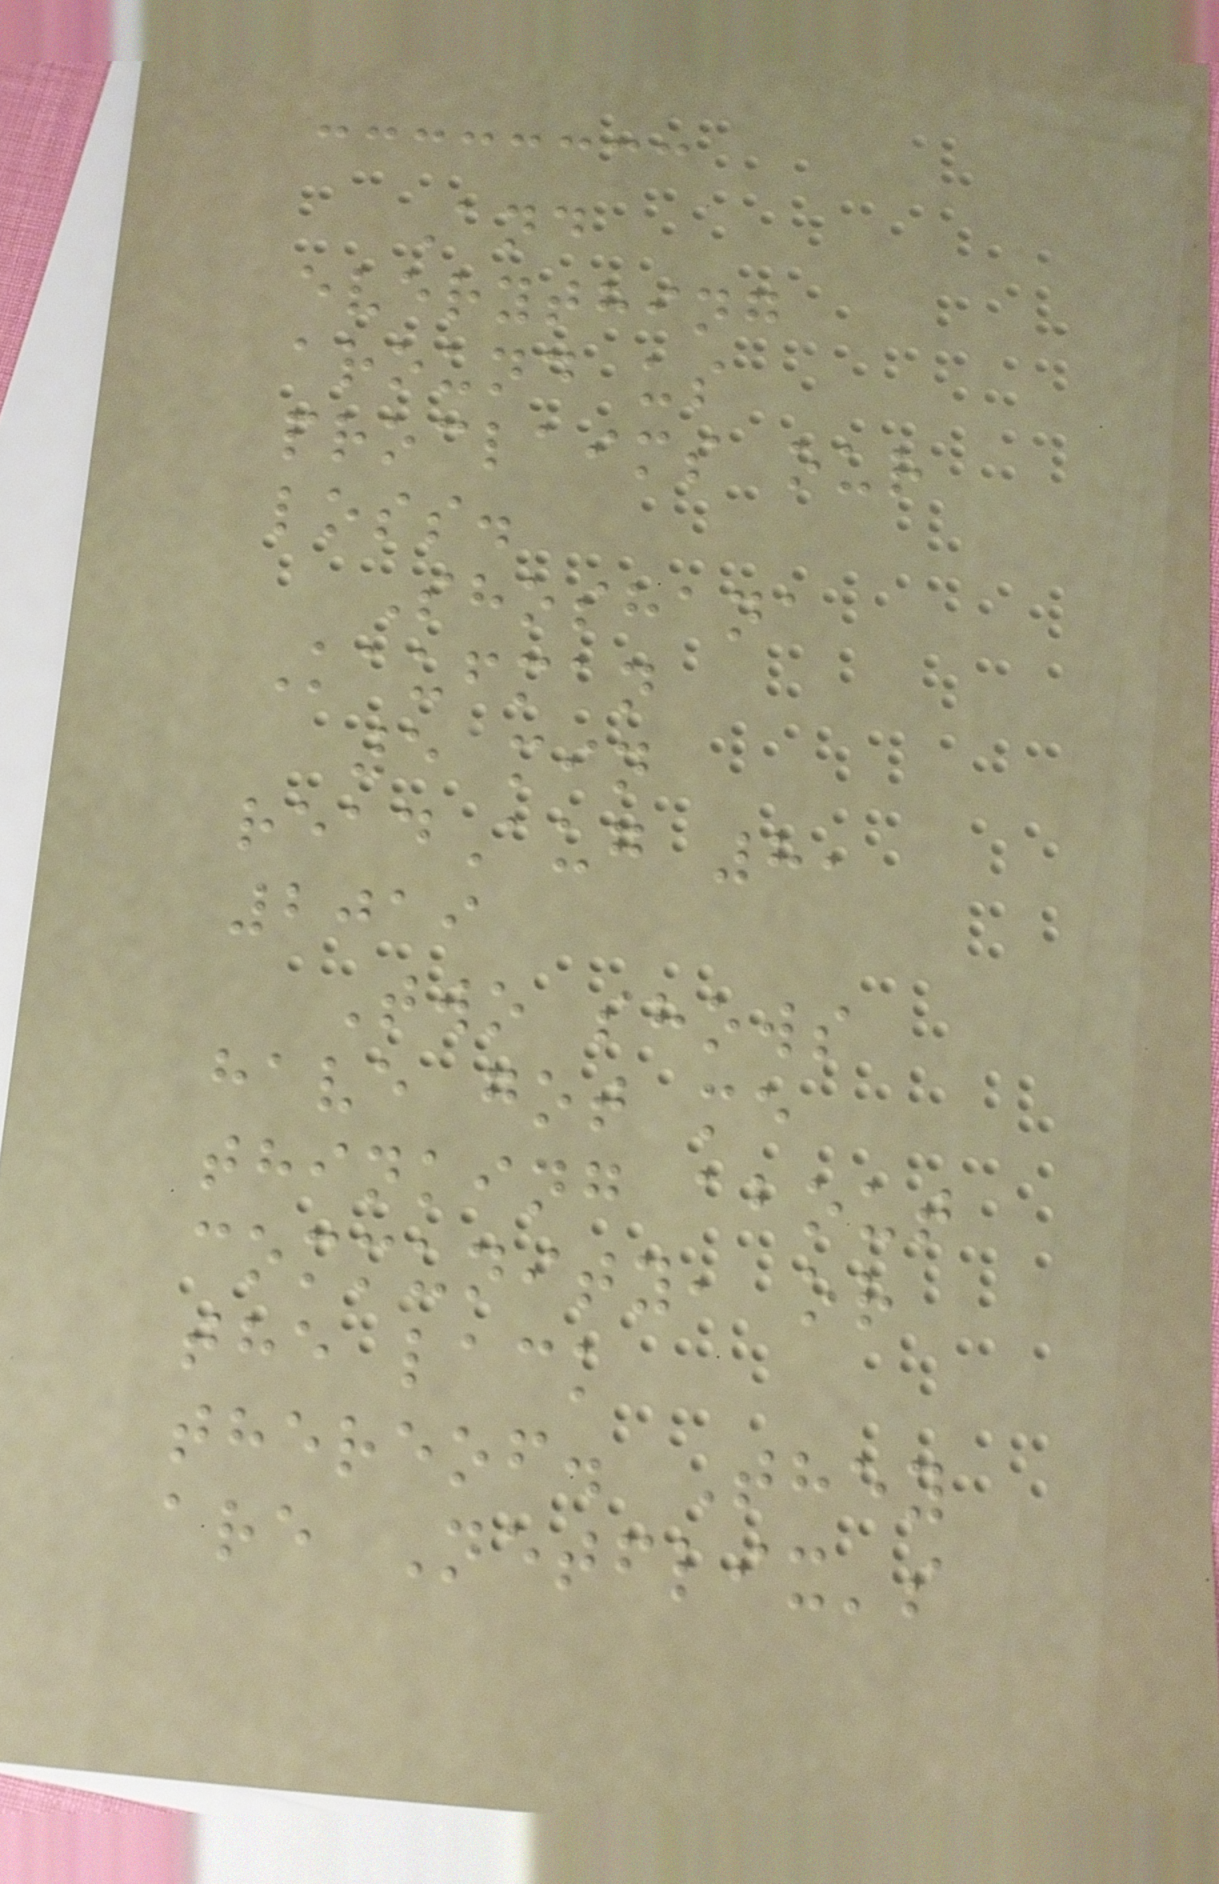And
everything
around us
proclaims our
loss.
Shoshana
Kaufman
5 min
readAug 8,
2019
Two shows
have got me
thinking about
community, or
the lack
thereof. They
are Netflix's
